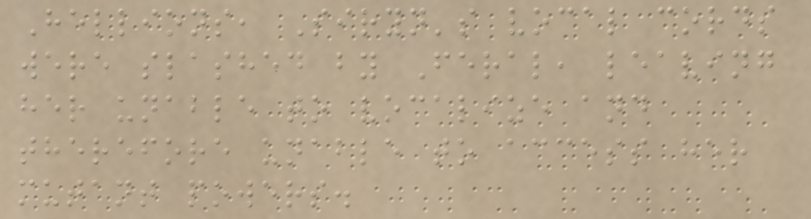Hellions, Siryn's vocal cords
were slashed by Feral, leaving
her unable to vocalize and
therefore unable to access her
mutant powers.
